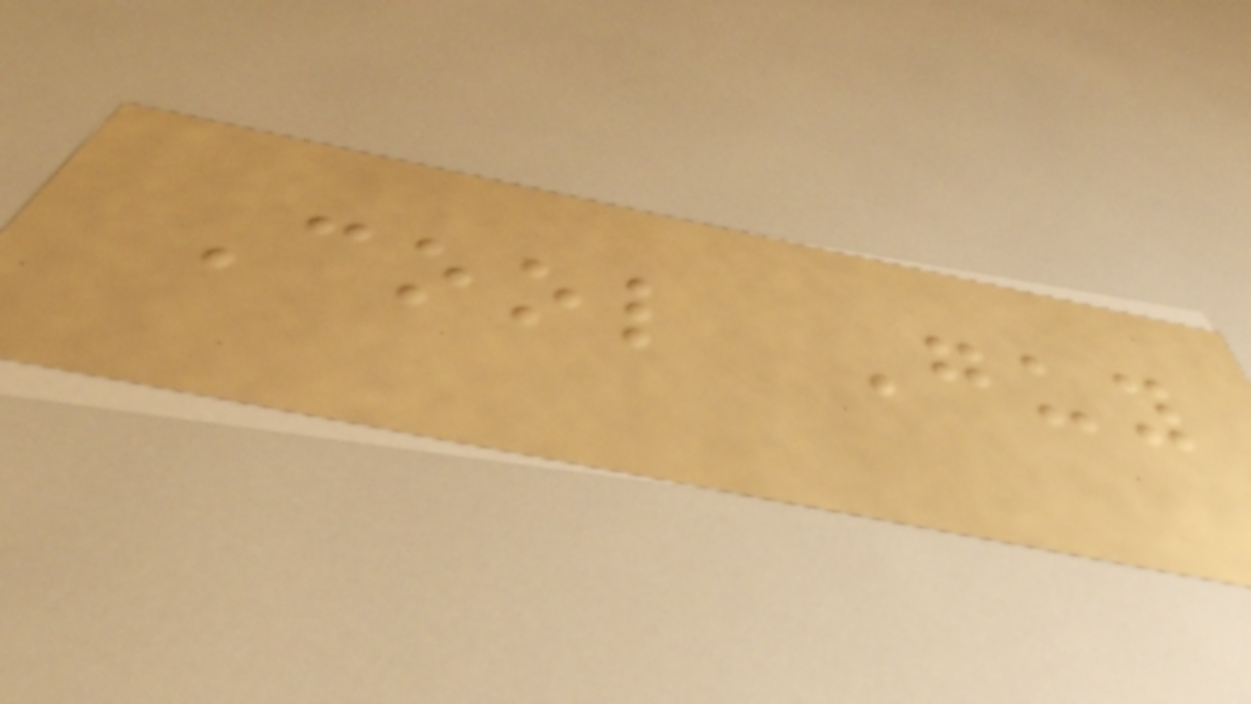Cool Guy
